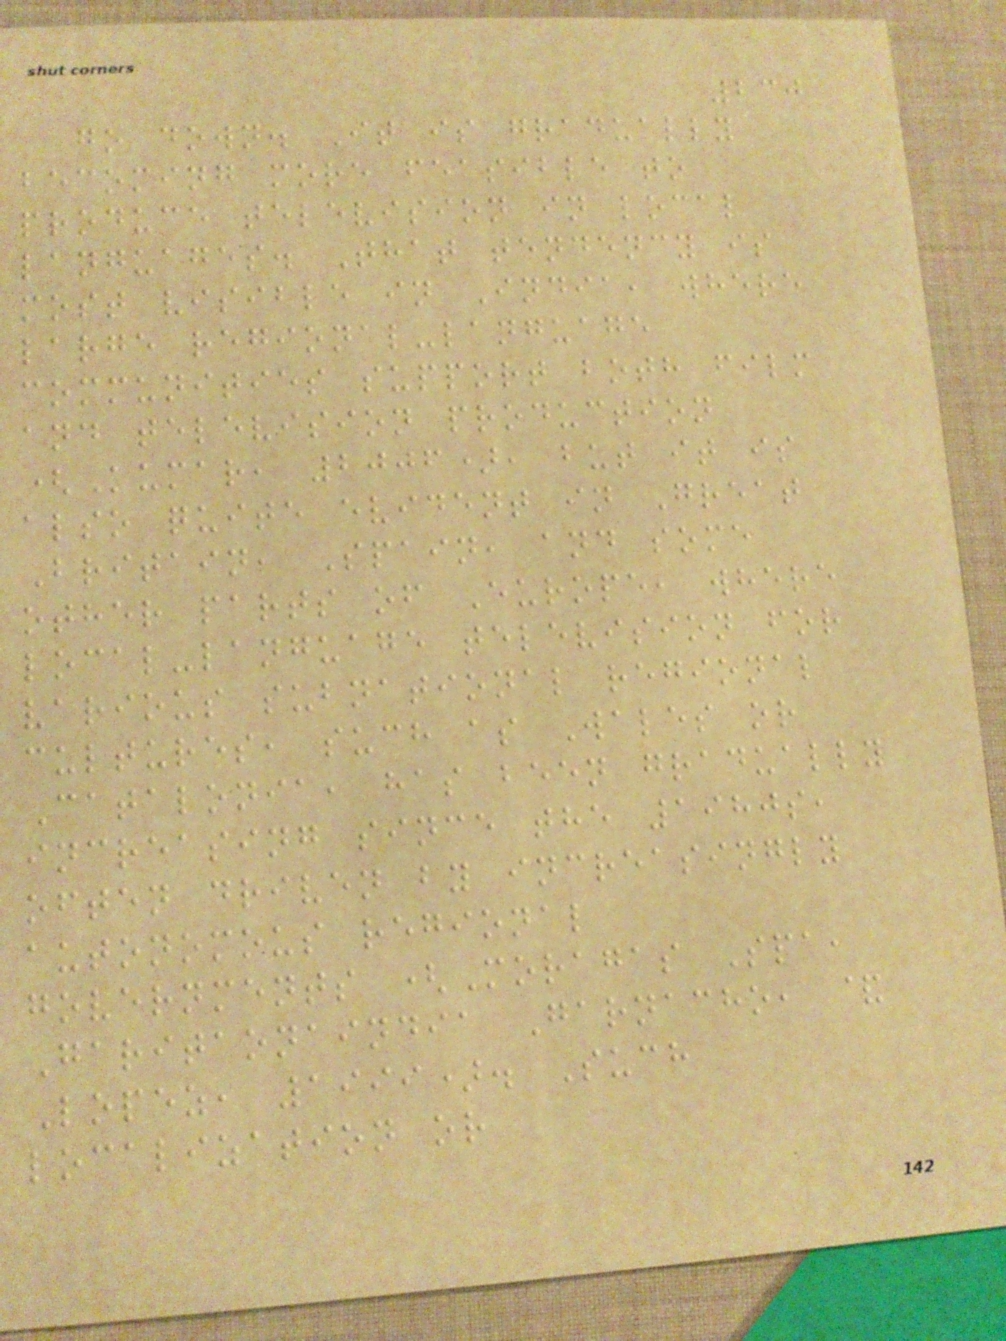230
go down. It is gradually
becoming more feasible to
produce television in local
languages. That tendency is
most visible in India, where
large regional-language
communities support both film
and television production
(Kumar, 2006), but it is
also quite evident in Great
Britain, Spain, and some
other parts of Europe, where
local-language television for
various subnational regional
cultures, such as Wales or
Catalonia, has been gradually
increasing since the 1980s,
often driven by increasingly
autonomous regional
governments (Moragas Spa,
Garitaonaindia Garnacho, &
Lopez, 1999). Such
localization or
